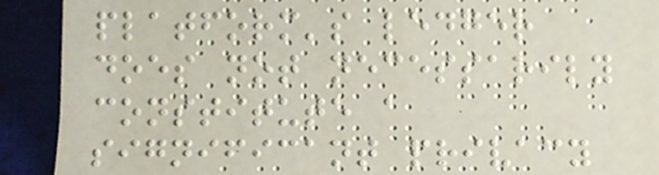platform's ledger
does not necessarily
constitute a
significant privacy
